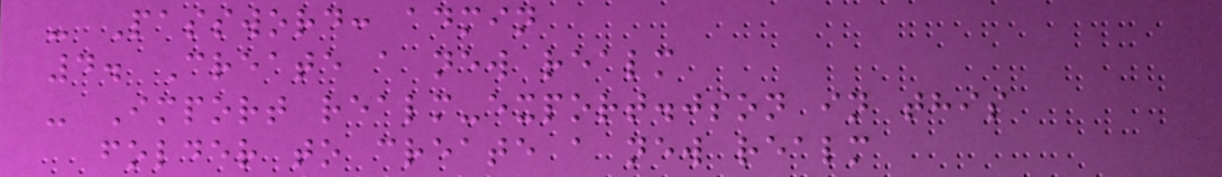- Password: admin
4. Create a new realm
- Import realm-export.json in this
folder to create a new realm
